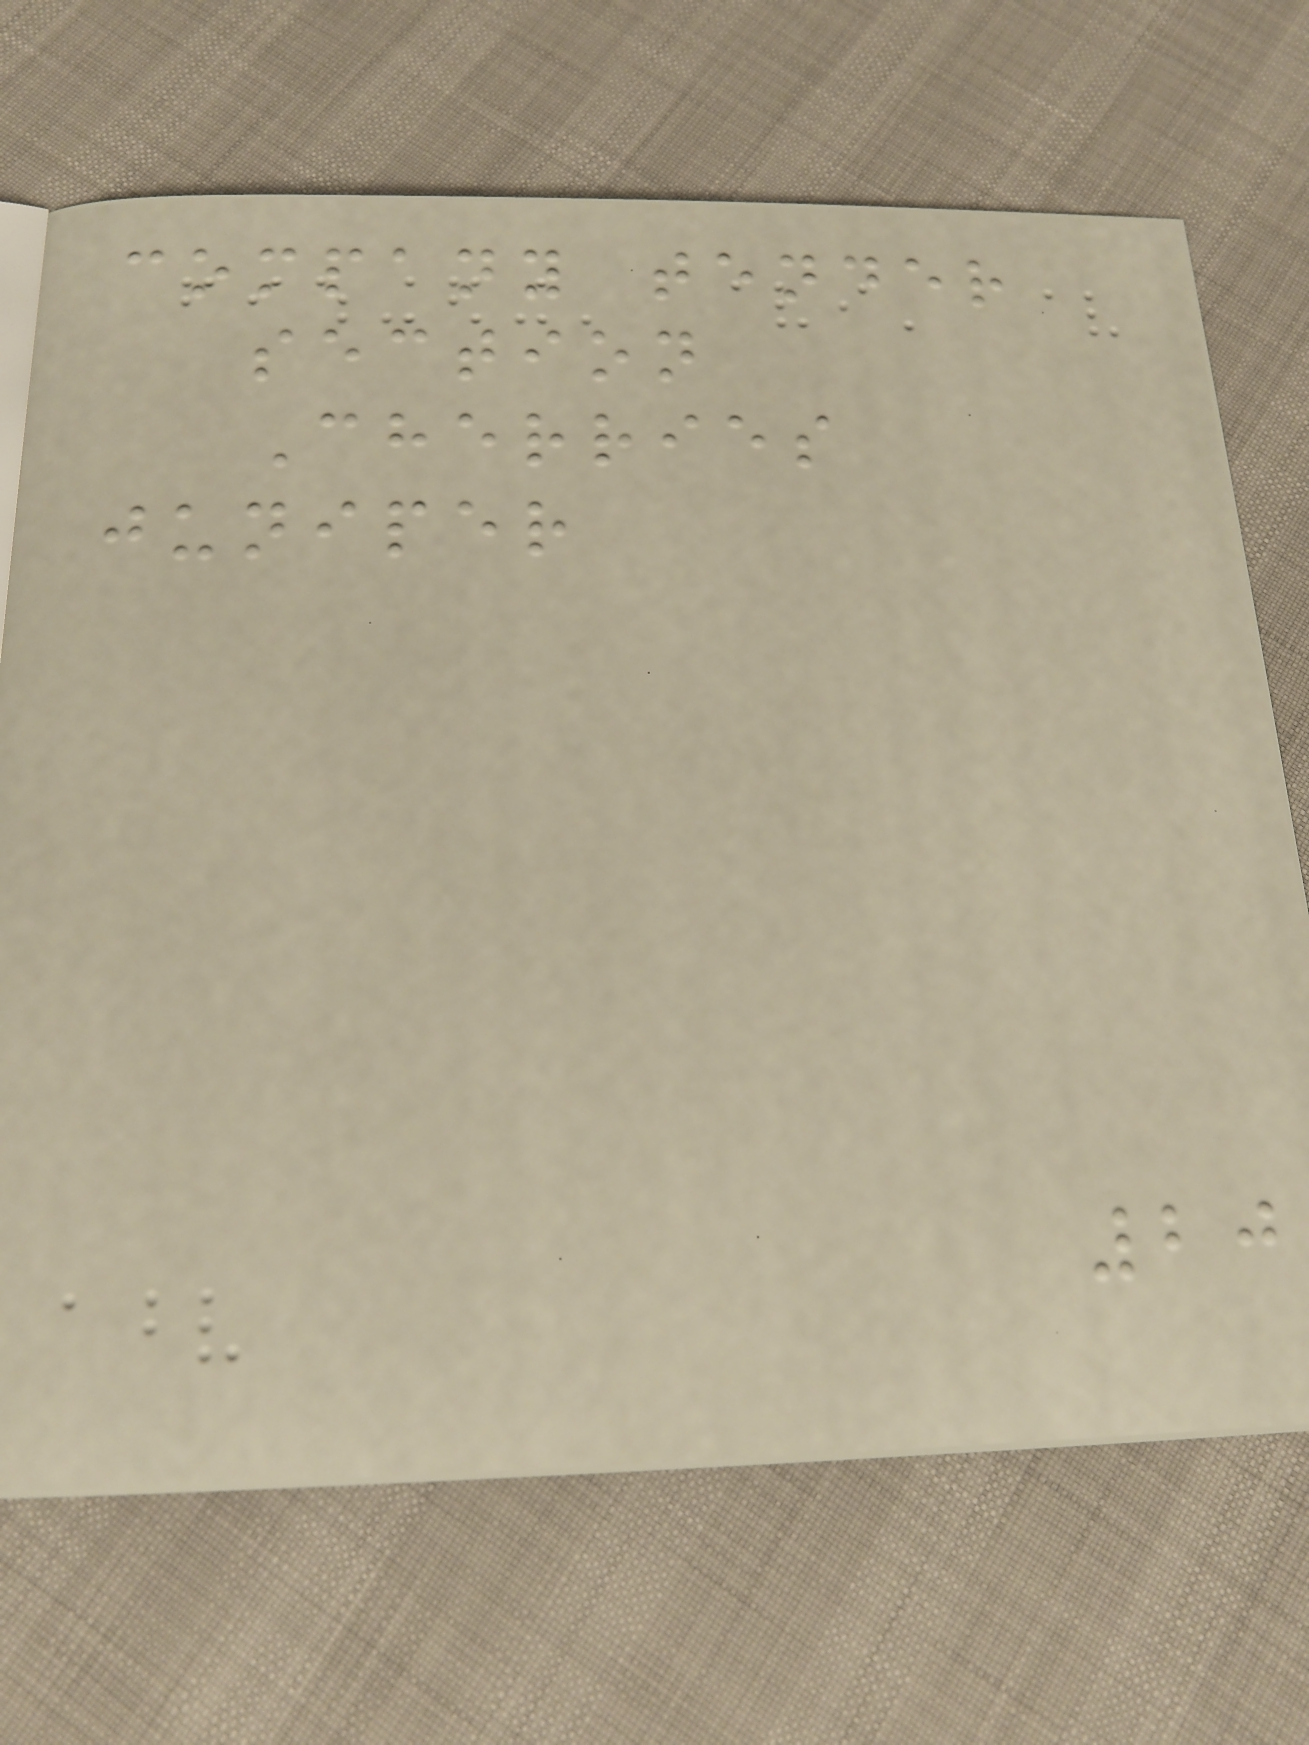company tender
section
Cherries
juniper
20
